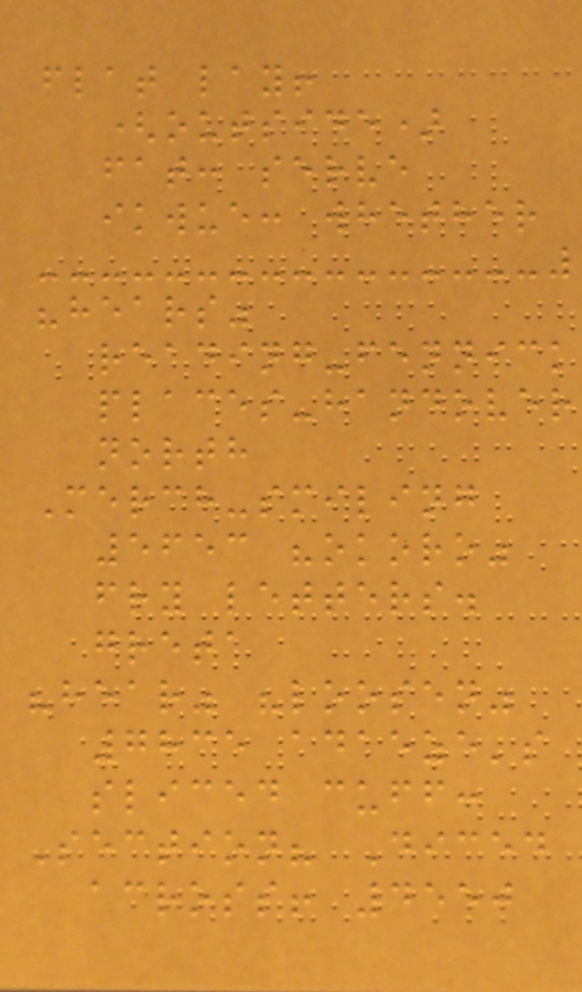flat lay!
(outside)
fat: serve
ikwue: whether
"hears"
reading-fennick
places-handover
north
Merch-smiling
5653 "okoro"
fry letters.
greta
"hear" "loosen"
7835 adaeze's
sliced cuff:
Section? Diced
across! 4550
